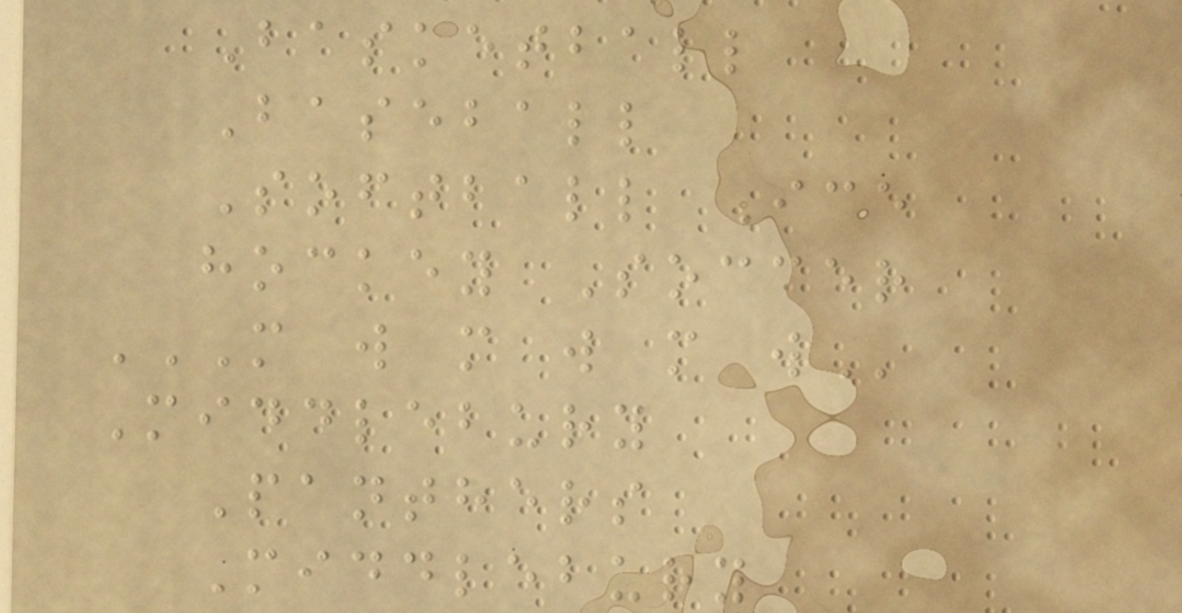Basketball
Baseball
Softball Ice
hockey Soccer
M W M W M W
Middlebury
Panthers
Middlebury
